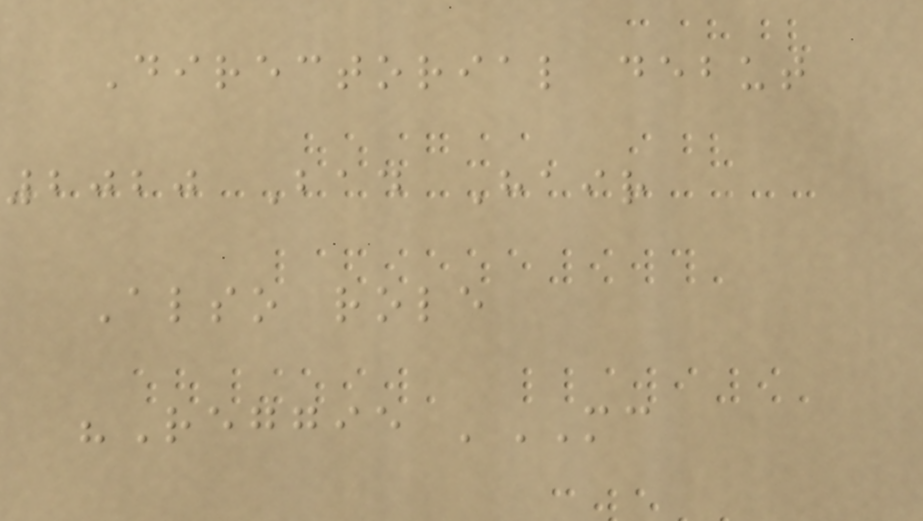Directorial debut
2020 Bad Hair
Also role
"Reggie 'MC
